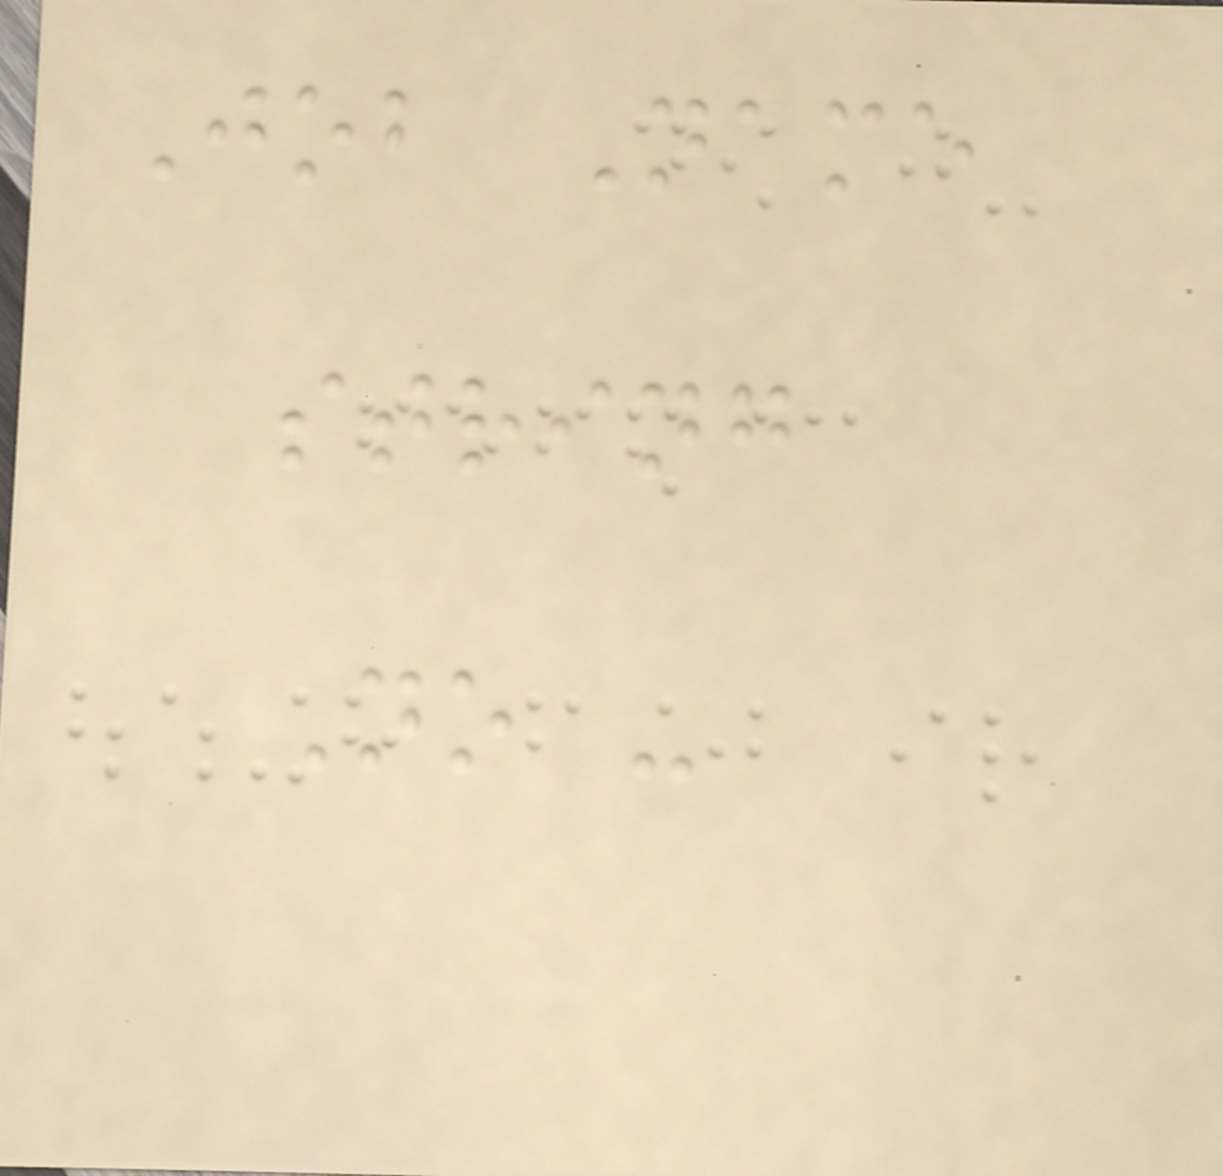Job Name
string
No -
